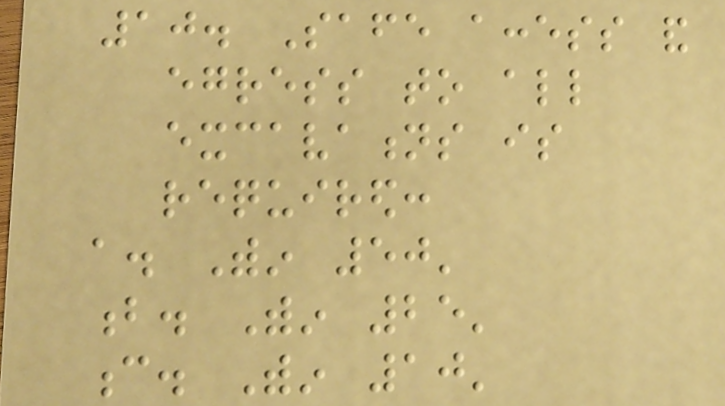10. Safe access and
egress to all
excavations is
required:
a. Within 50'
b. Within 25'
c. Within 10'
